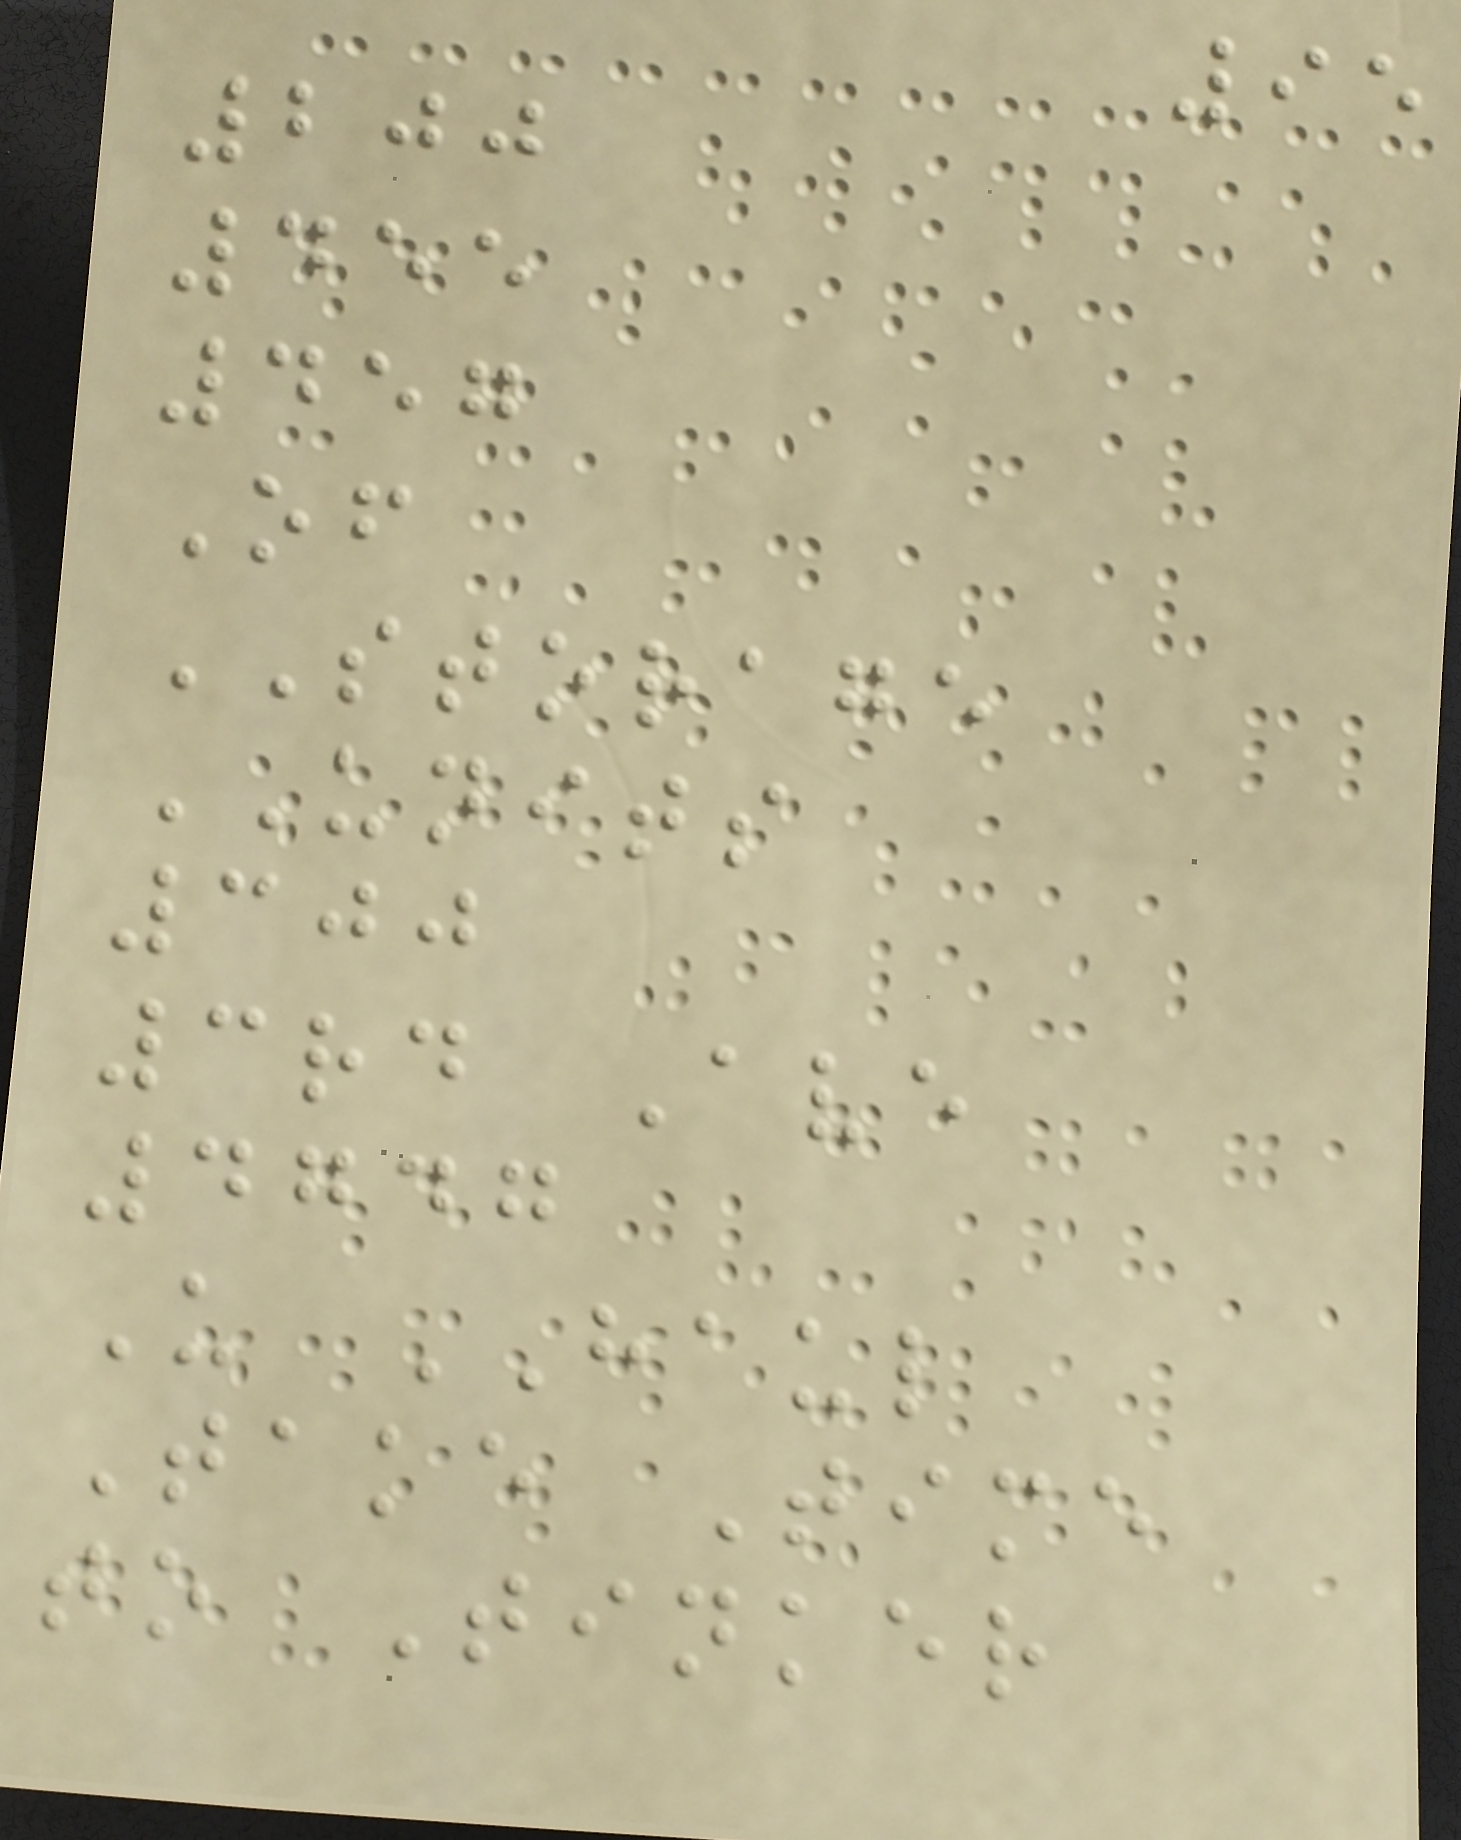95
200
455
457
Of
STORAGE
UNITS
300
3rd Ave
4747
U HAUL
Take Time
to Tinker
